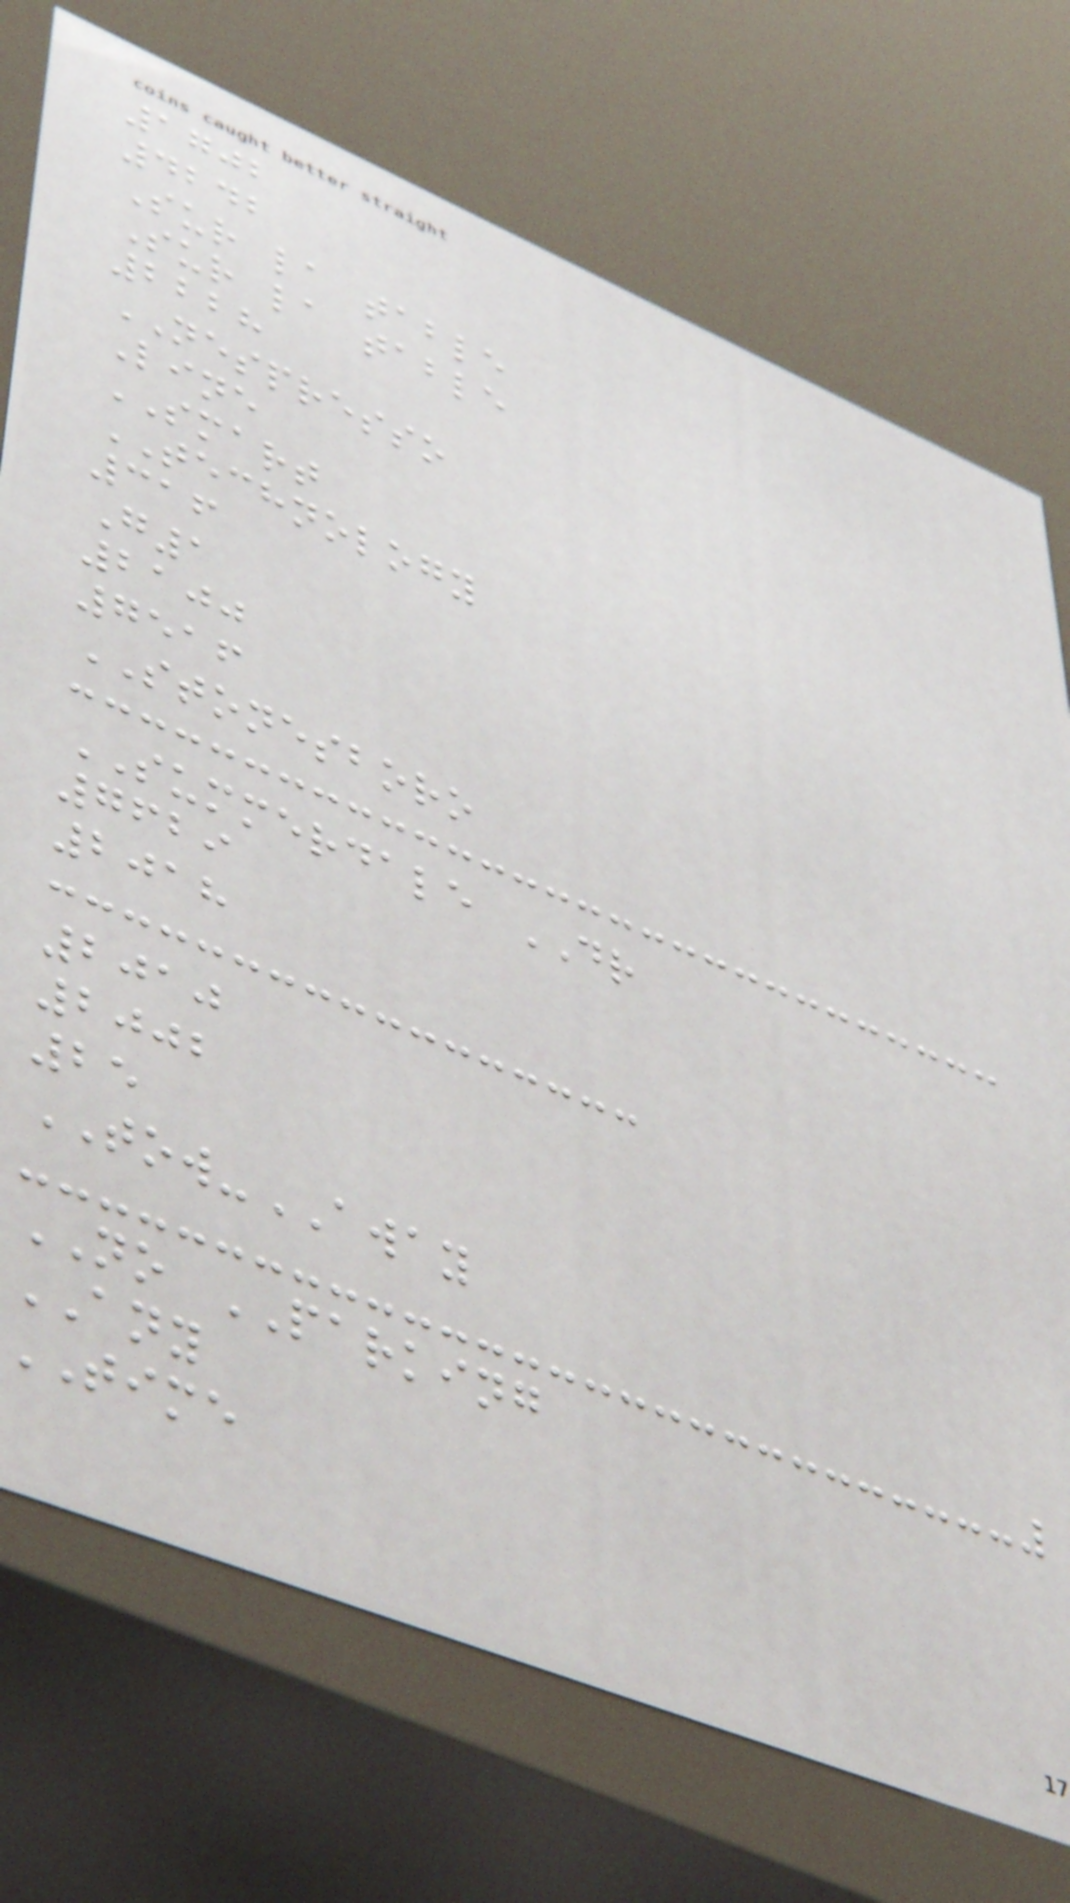1702
4242
Sur la table
Sur la table
2228
NESPRESSO
Line
SMART
TECHNOLOGY
316
G1
2100
7516
STONESBORO
SUMMERDALE DR
7629
2018
2010
2002
25
TOW-AWAY
NO PARKING
ANY
time
